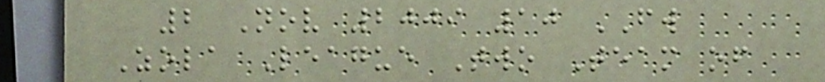2 Nov 2009 10 FW
Zola League Two Team of
